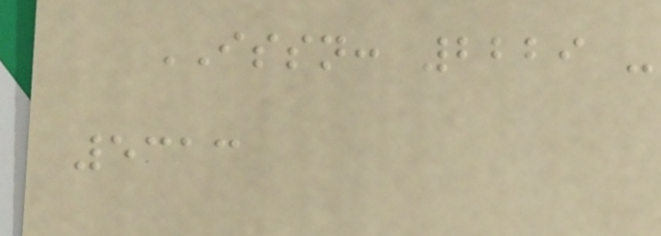ISSN: 2229 -
5313
